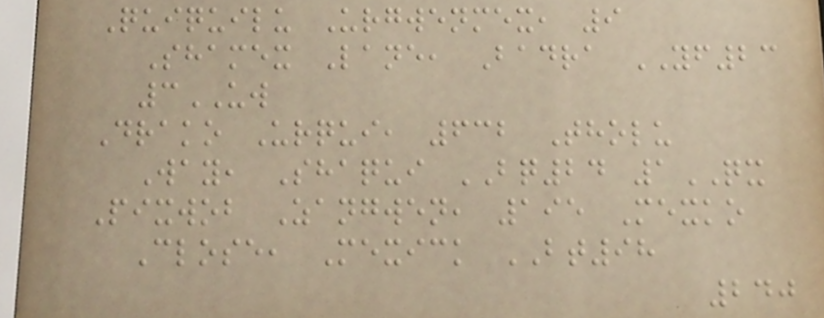Quiquilu Urgwenmex, 9
Shamex Lane, Badra YF23
3UW
Drako Urqui, 632 Tholu
Way, Shaqui BQ24 1QX
Pixwob Zangwen, 195 Mexko
Close, Mexick BT98
240
